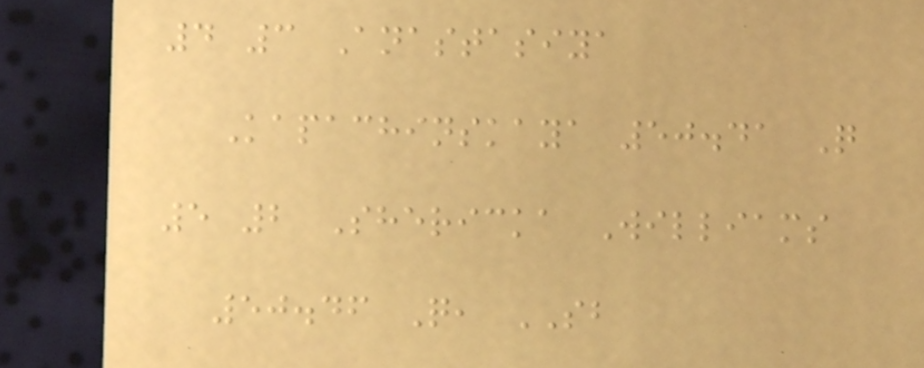4 3 Anastasiya
Kapachinskaya 50.41 Q
5 2 Shericka Williams
50.46 Q, SB
